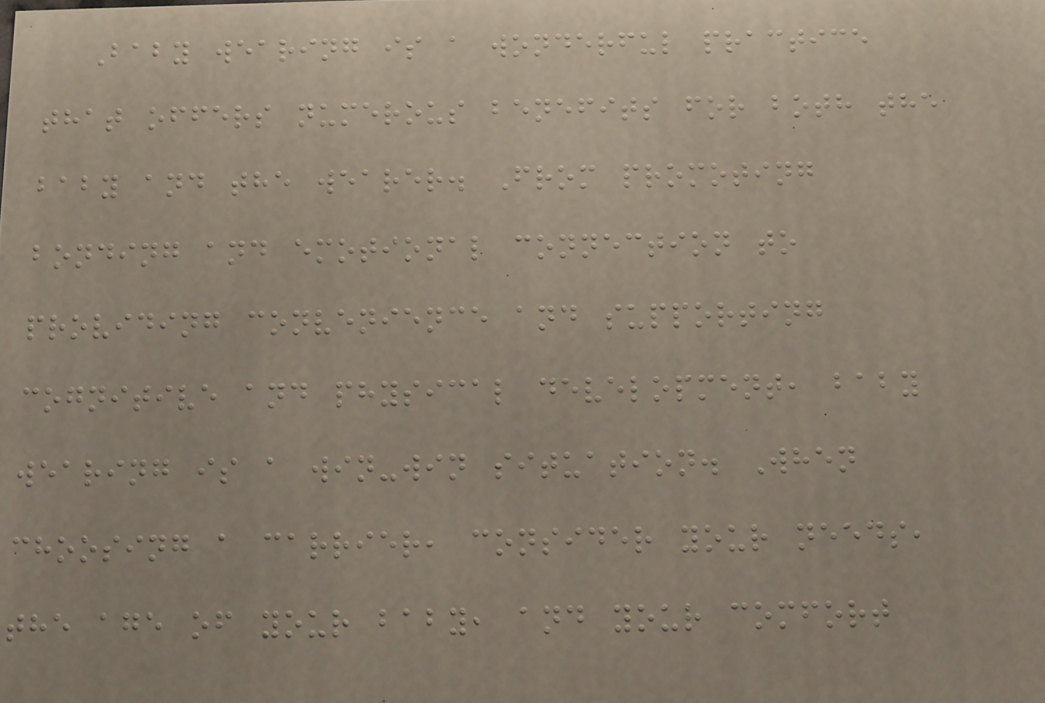Baby wearing is a wonderful practice
that offers numerous benefits for both the
baby and the wearer. From promoting
bonding and emotional connection to
providing convenience and supporting
cognitive and physical development, baby
wearing is a win-win situation. When
choosing a carrier, consider your needs,
the age of your baby, and your comfort
